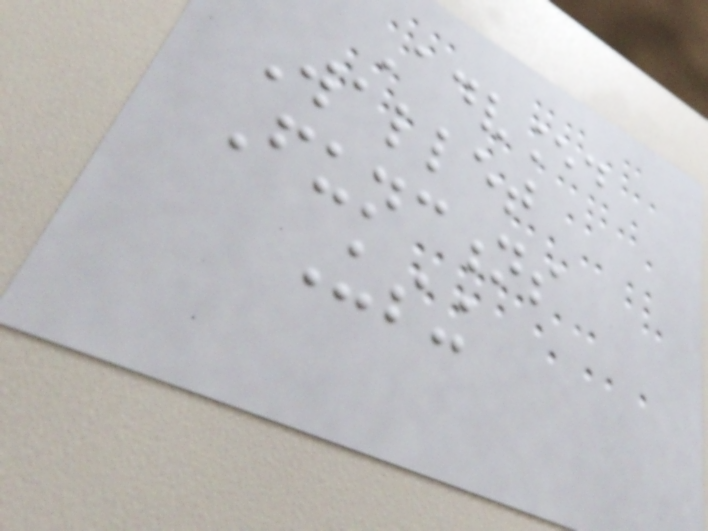Advanced
Wallet
Functions
Using
